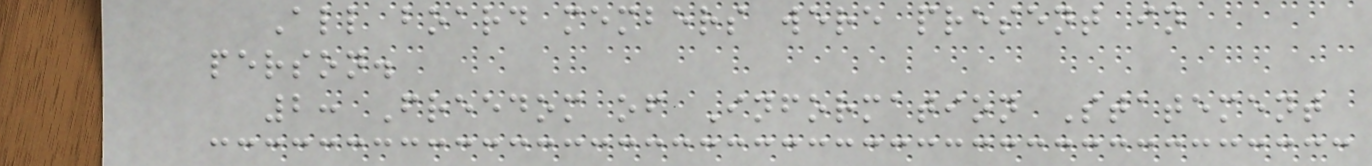All board members were present in
person.
2: Freedom of Information Statement
